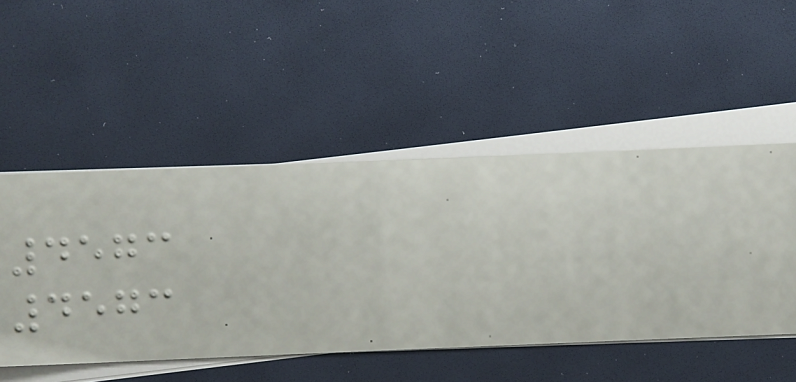4573
4573
